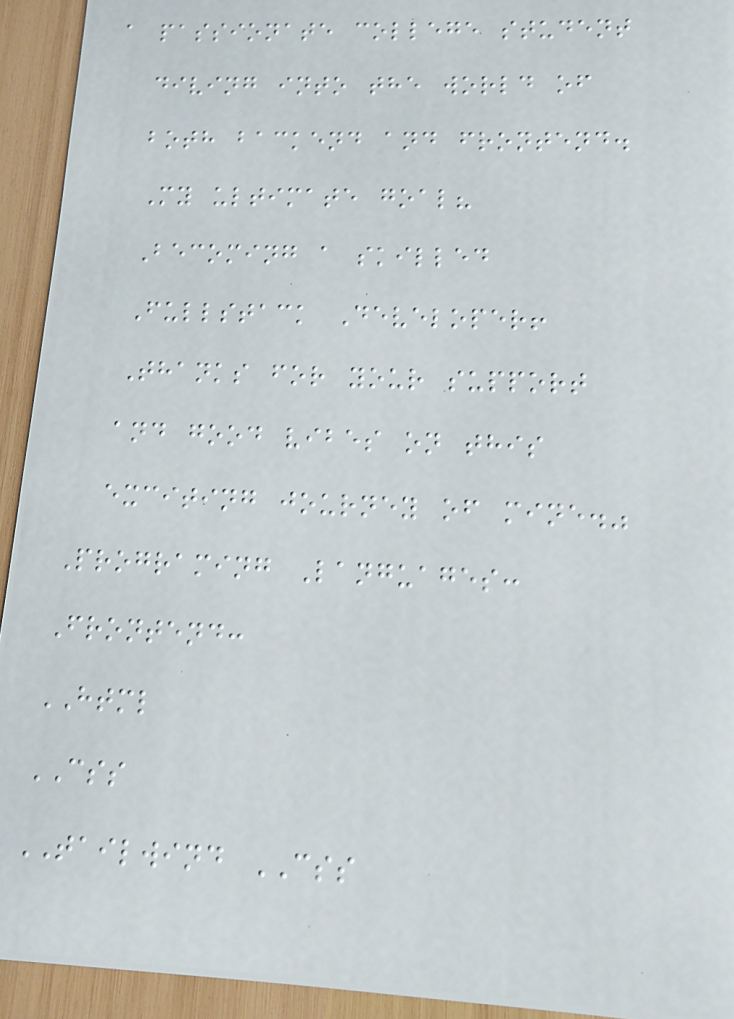a passionate college student
diving into the world of
both backend and frontend.
My ultimate goal?
Becoming a skilled
Fullstack Developer!
Thanks for your support
and good vibes on this
exciting journey of mine."
Programing Languages:
Frontend:
HTML
CSS
TAILWIND CSS
